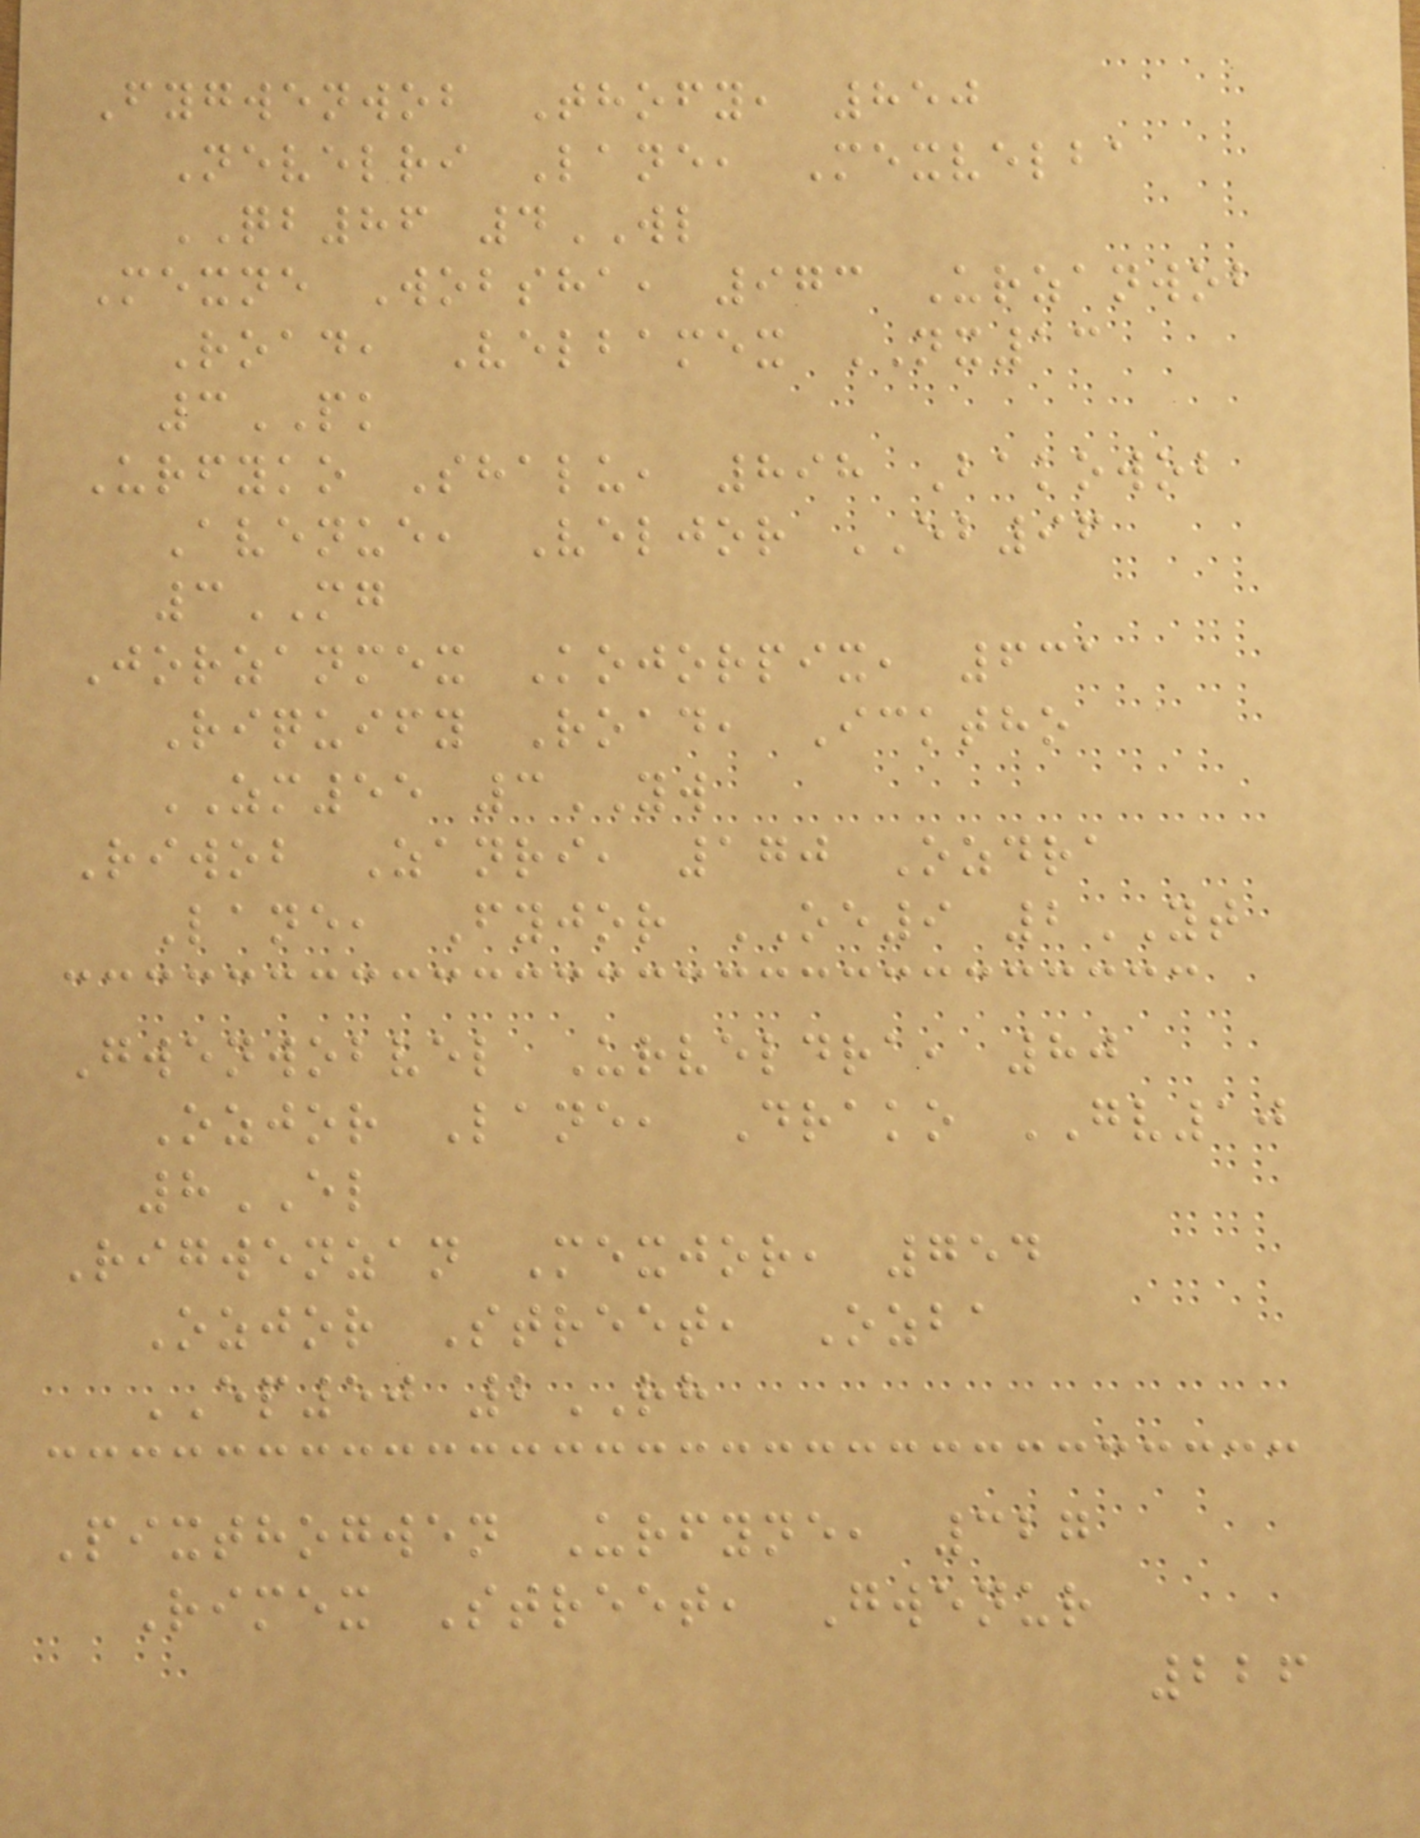Fygwenwob Thofy, 850
Nevelri Lane, Mexvelba
QB86 4WL
Mexne Wobsha, 973 Urzanwob
Road, Velbamex NX13
3PK
Urfyko Shalu, 898 Bakowob
Avenue, Veljor EB96
3MG
Jorzanmex Kojorpix, 631
Riquify Road, Icktho
ZM55 3YW
Riwob Zanri, 170 Ozdra
Lane, Fyjor OE9 2YT
Gwenwobvel Urveldra, 80
Ozjor Lane, Drako GV10
8EL
Rigwenzan Mexjor, 754
Ozjor Street, Ozba
EP50 2RH
Pixthogwen Urfyne, 327
Rimex Street, Gwenur
226
